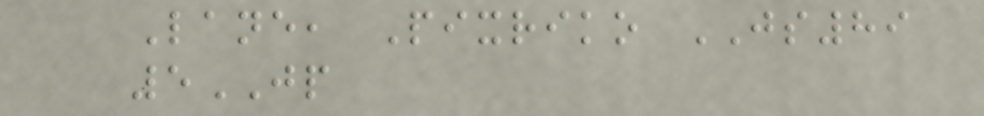Lane, Pixriko JS89
5JP
